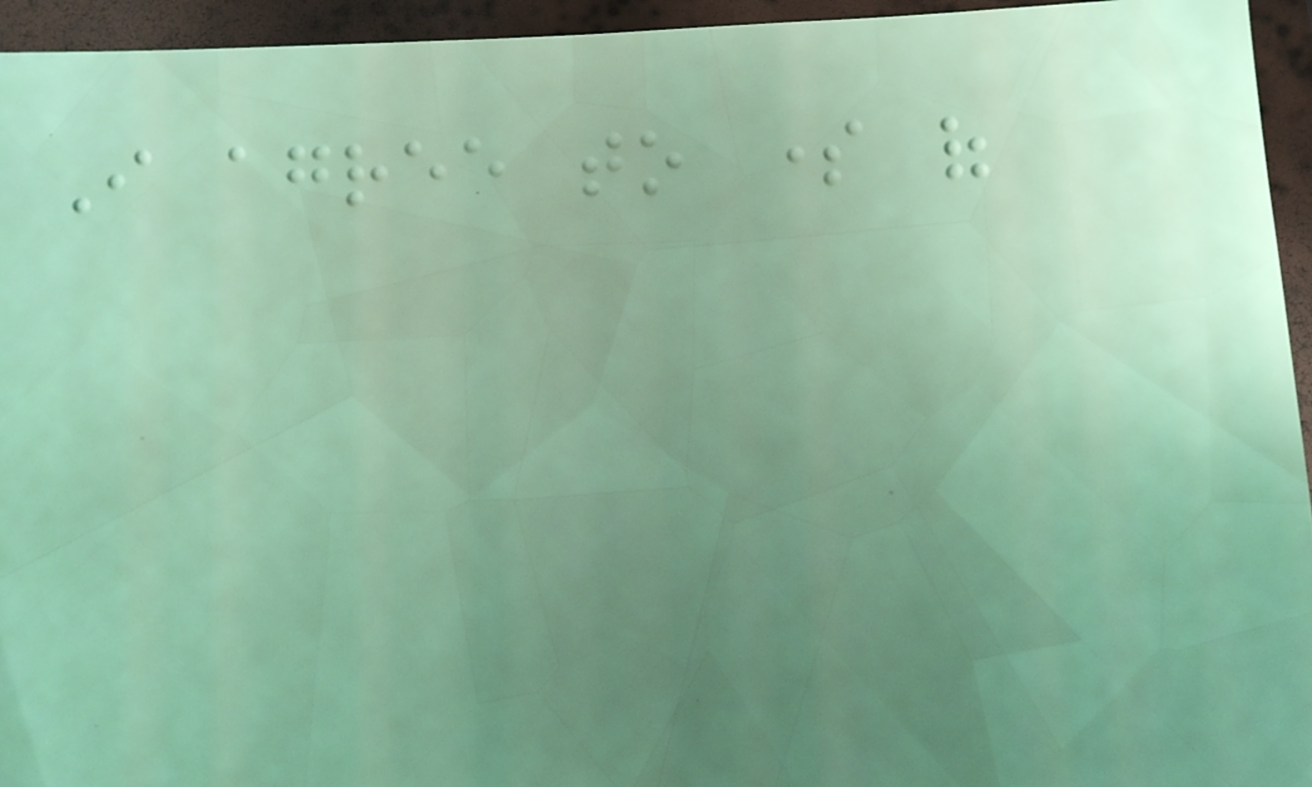I agree to some of
